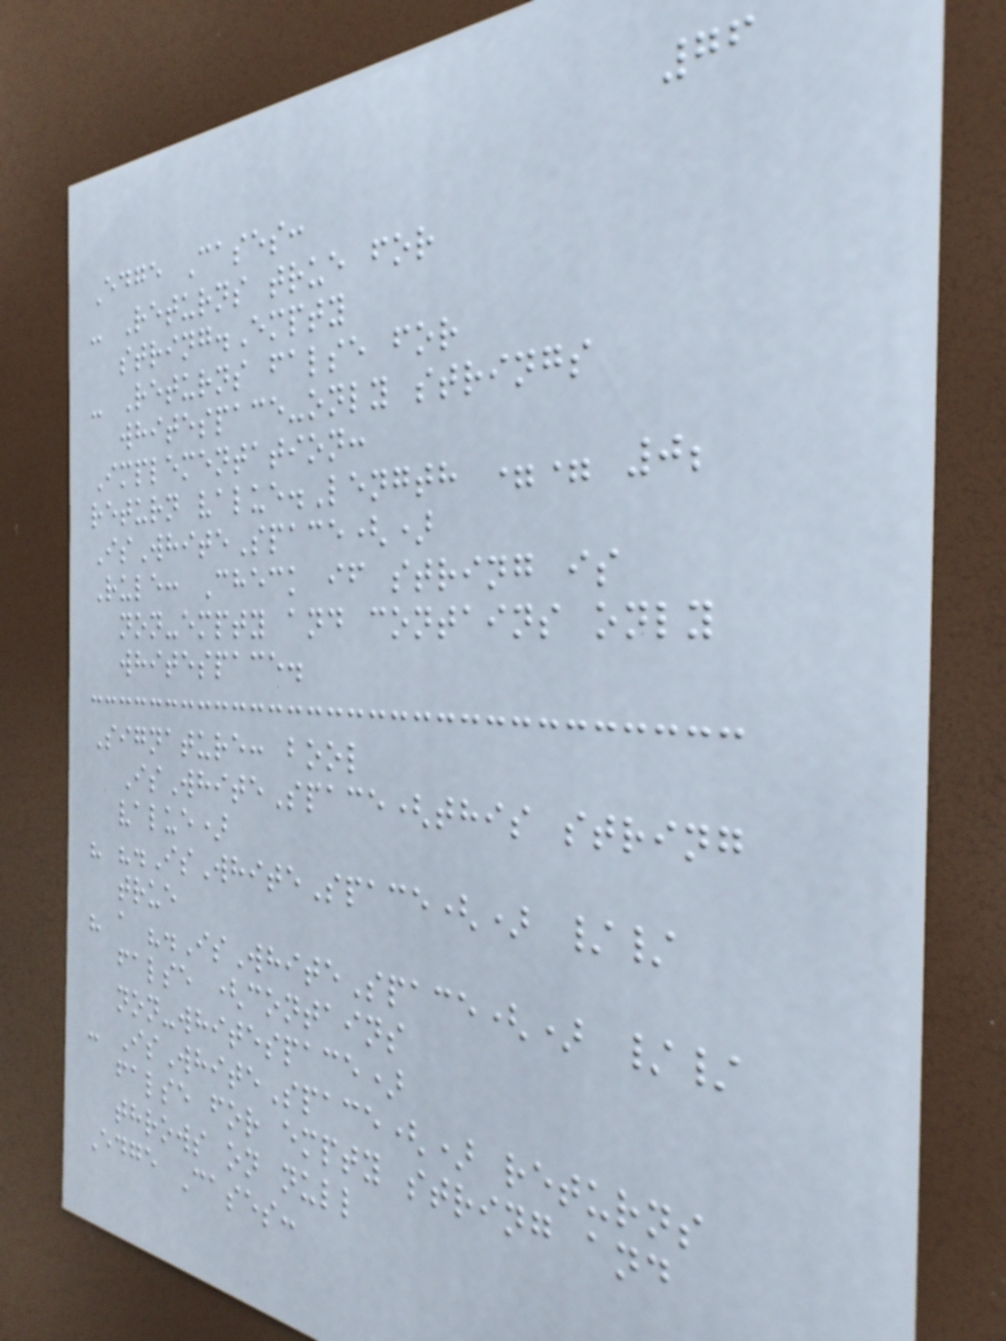76
Edge Cases:
- Returns true for
string.Empty
- Returns false for
whitespace-only strings
Implementation:
return value.Length == 0;
IsWhiteSpace()
Rule: Check if string is
non-empty and contains only
whitespace.
Signature: bool
IsWhiteSpace(this string
value)
" ".IsWhiteSpace() //
true
" a ".IsWhiteSpace() //
false (contains
non-whitespace)
- IsWhiteSpace() returns
false for empty string and
throws on null
Edge Cases:
